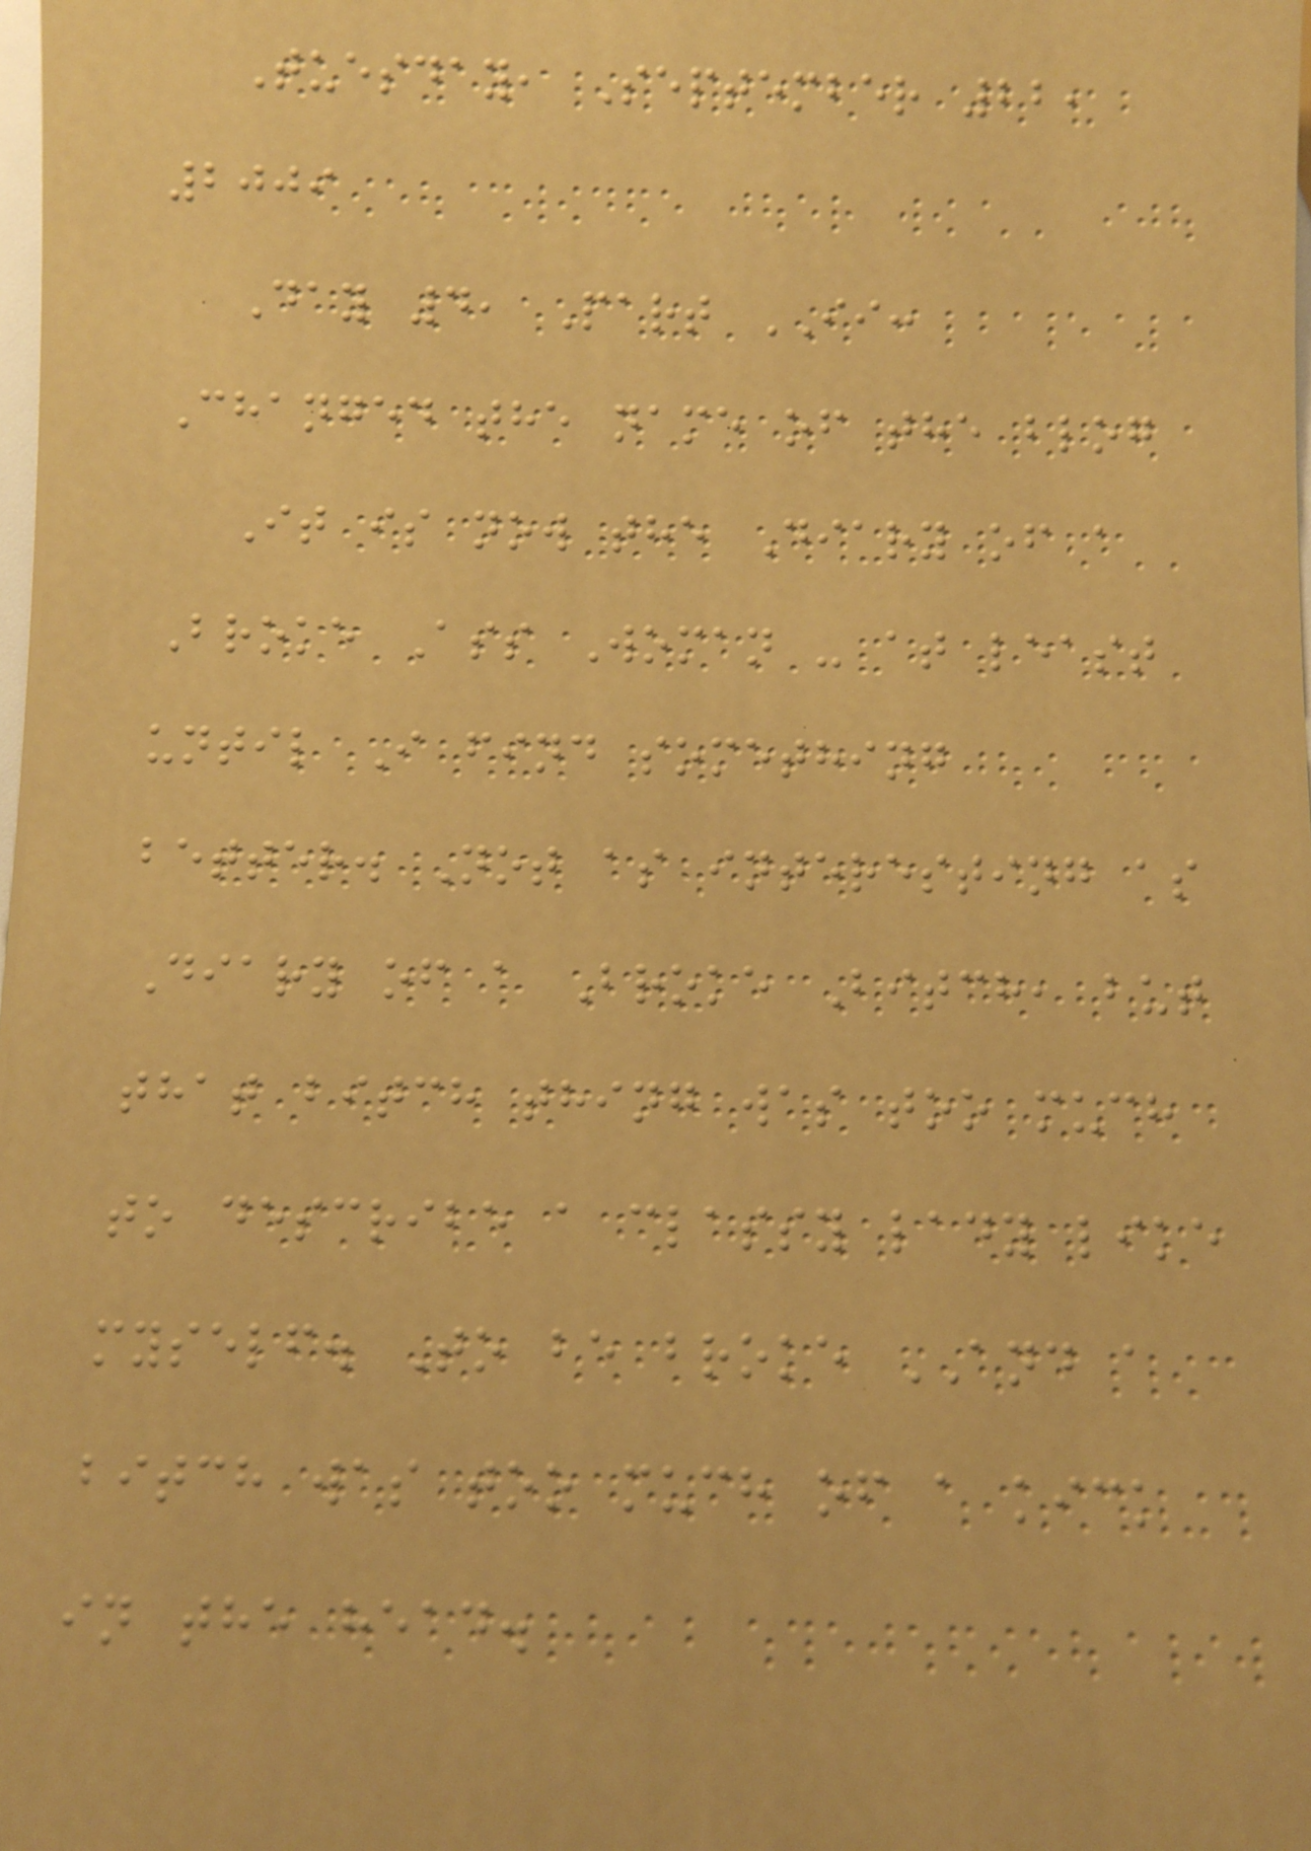Tuesday, September 22,
2009
Day 4, Part II:
Changed the name of the blog
It is now the Diary of a
Broke Ass Woman - at least
until I find something
better. Not as interesting as
Diary of a Broke Bitch, but
that bitch thing was too much
to describe a classy lady like
myself. To be broke AND a
bitch was too much of a kick
in the head.
